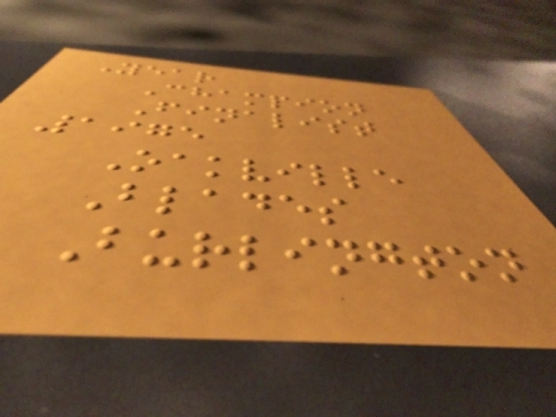Year
Champion
Finalist
1975
Oakville
Blades
Burlington
